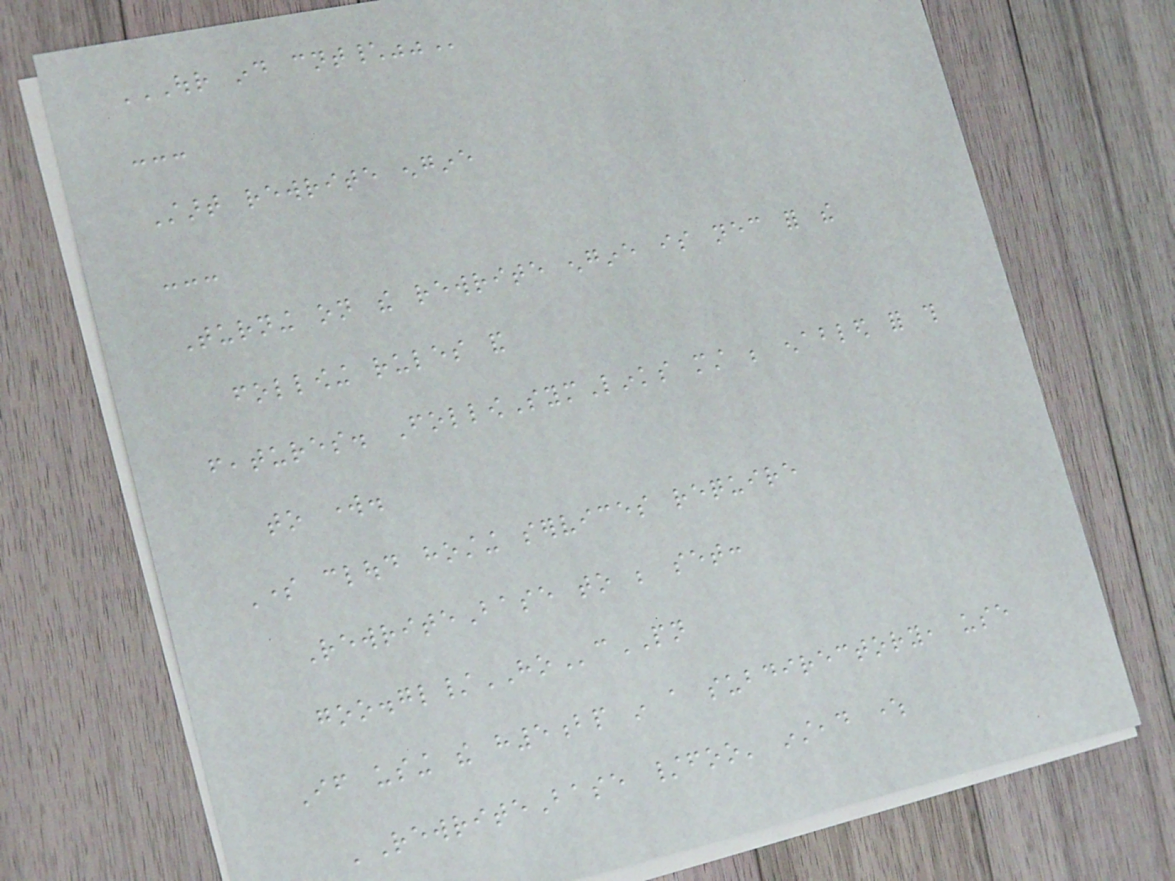OUR IND CNT\""
---
Start rewrite engine
---
Turning on the rewrite engine is necessary for the
following rules and
features. FollowSymLinks must be enabled for this
to work.
Some cloud hosting services require
RewriteBase to be set:
goo.gl/HOcPN
If using the h5bp in a subdirectory, use
'RewriteBase /foo' instead where
